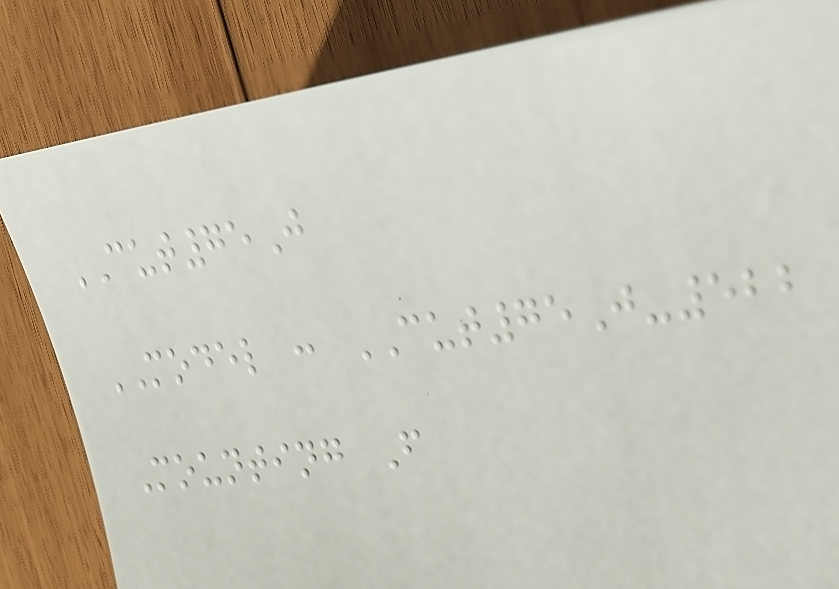CUT75J
MODEL : CUT75J-522
Mounting F
